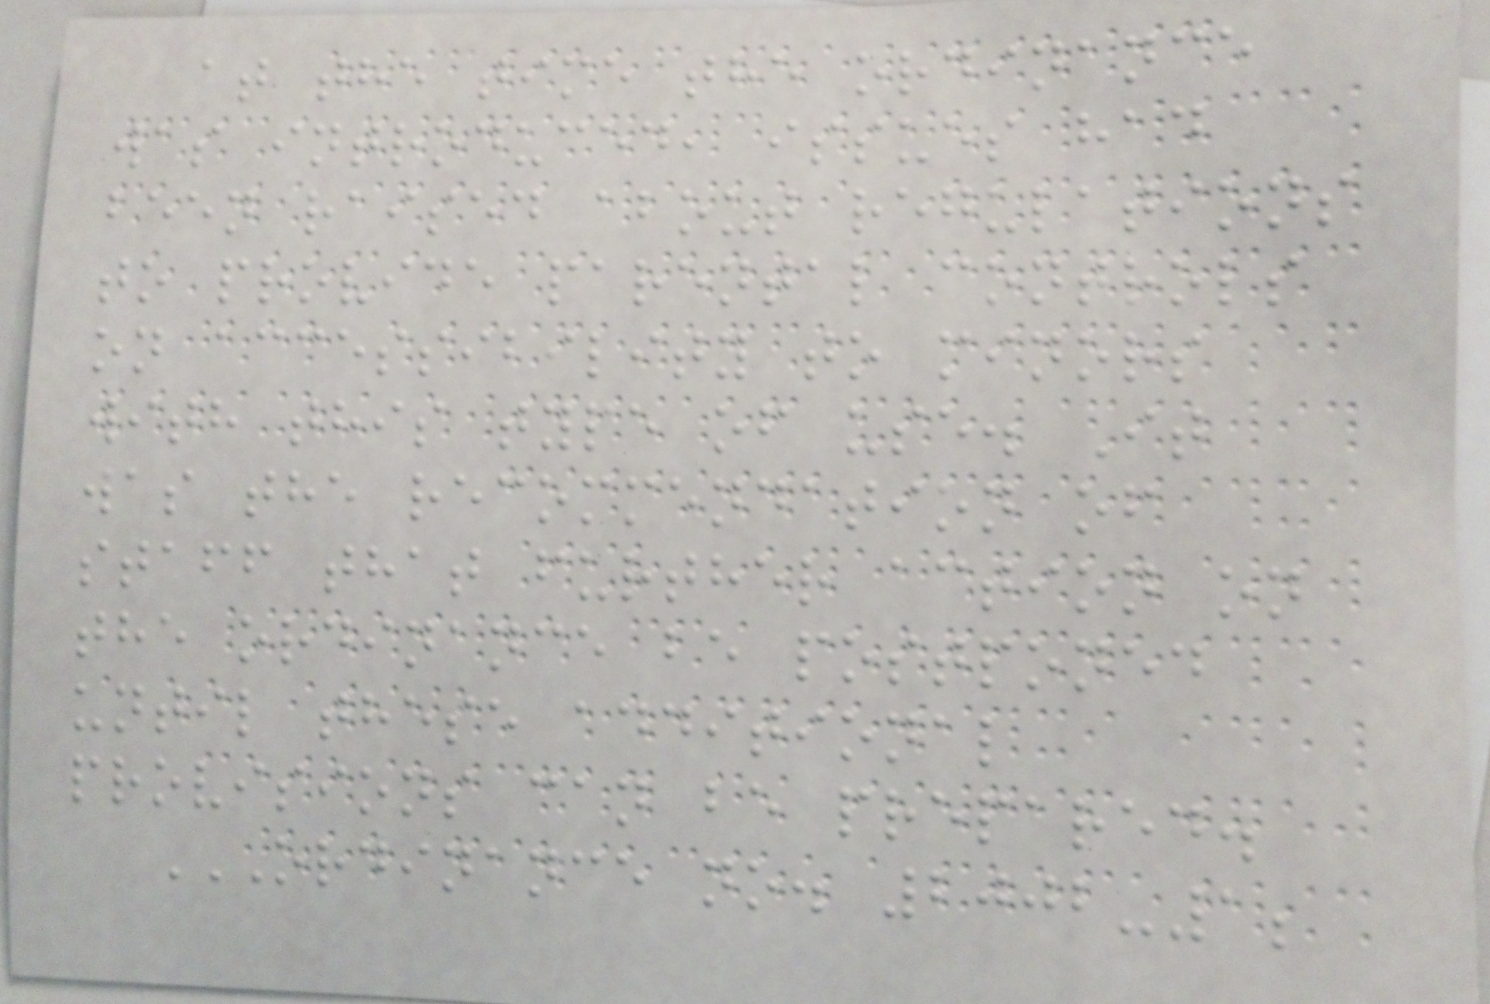at the time the ordinance
was introduced, issues had
been raised about regulations
to provide parental controls
on accessibility to minors
with this type of use. It
was the recommendation of
staff that further action on
the ordinance be postponed
until these additional
provisions can be prepared.
ORDINANCE NO. 2002-1;
